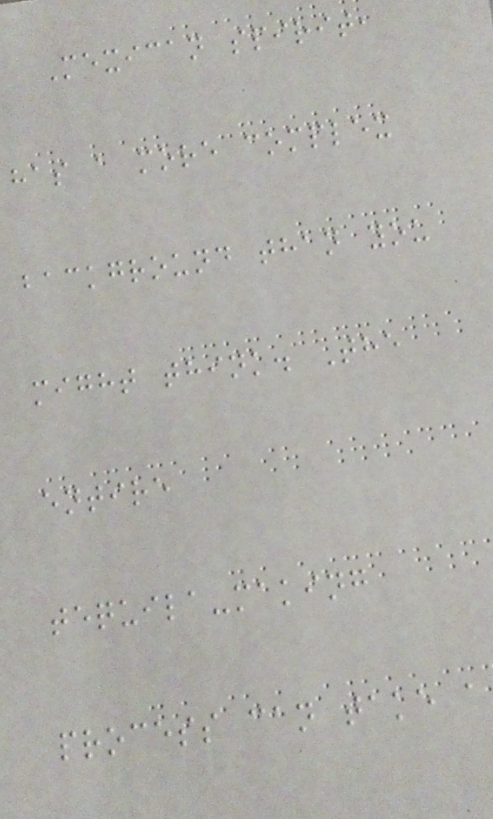Mexican spirit,
has a more complex
background than you
might think. The
entire
tequila-making
process can take a
